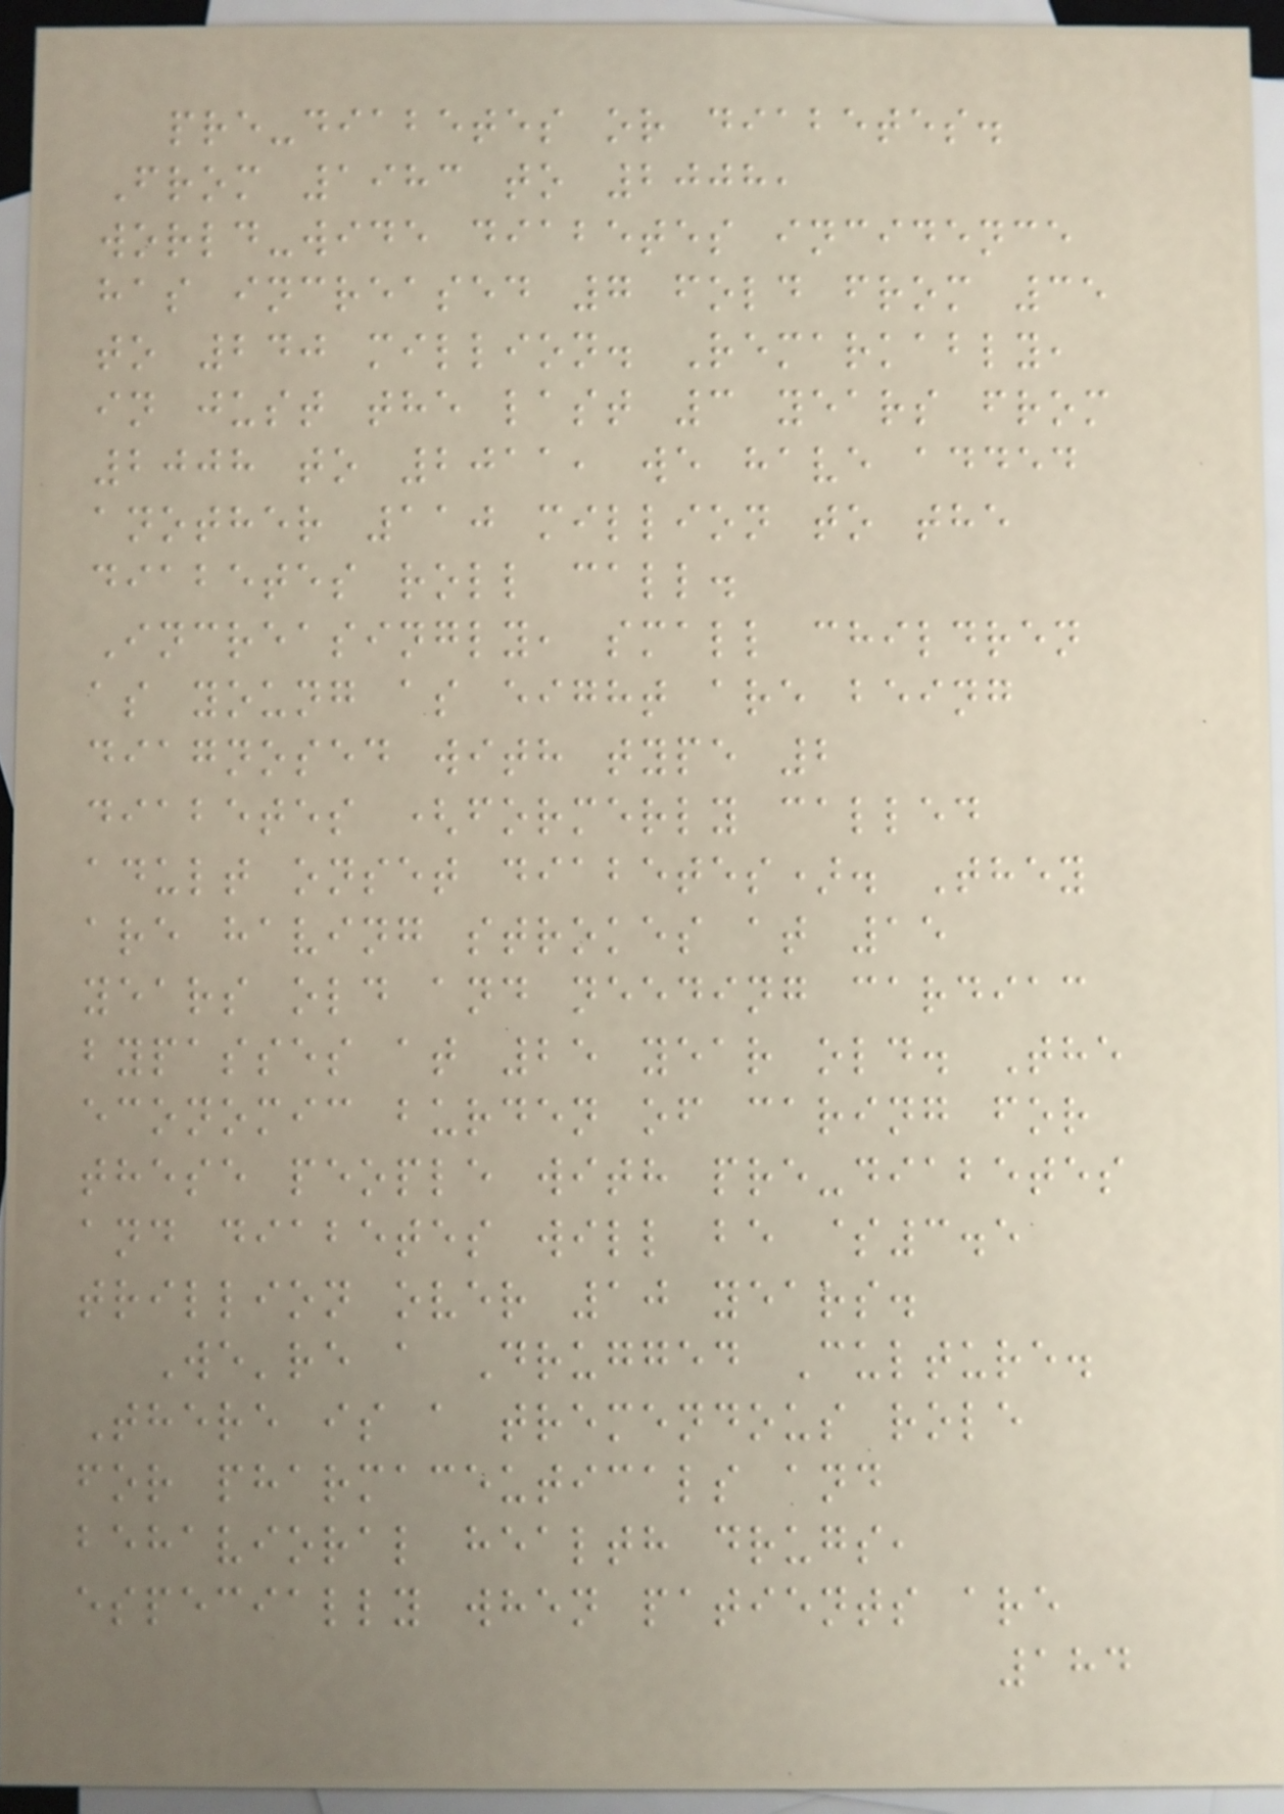pre-diabetes or diabetes.
From 1983 to 2008,
world-wide diabetes incidence
has increased 7 fold from 35
to 240 million. Remarkably,
in just the last 3 years from
2008 to 2011, we have added
another 110 million to the
diabetes roll call.
Increasingly, small children
as young as eight are being
diagnosed with type 2
diabetes (formerly called
adult onset diabetes). They
are having strokes at 15
years old and needing cardiac
bypasses at 25 year old. The
economic burden of caring for
these people with pre-diabetes
and diabetes will be $3.5
trillion over 10 years.
We're a Drugged Culture.
There is a tremendous role
for pharmaceuticals and
behavioral health drugs,
especially when patients are
184
